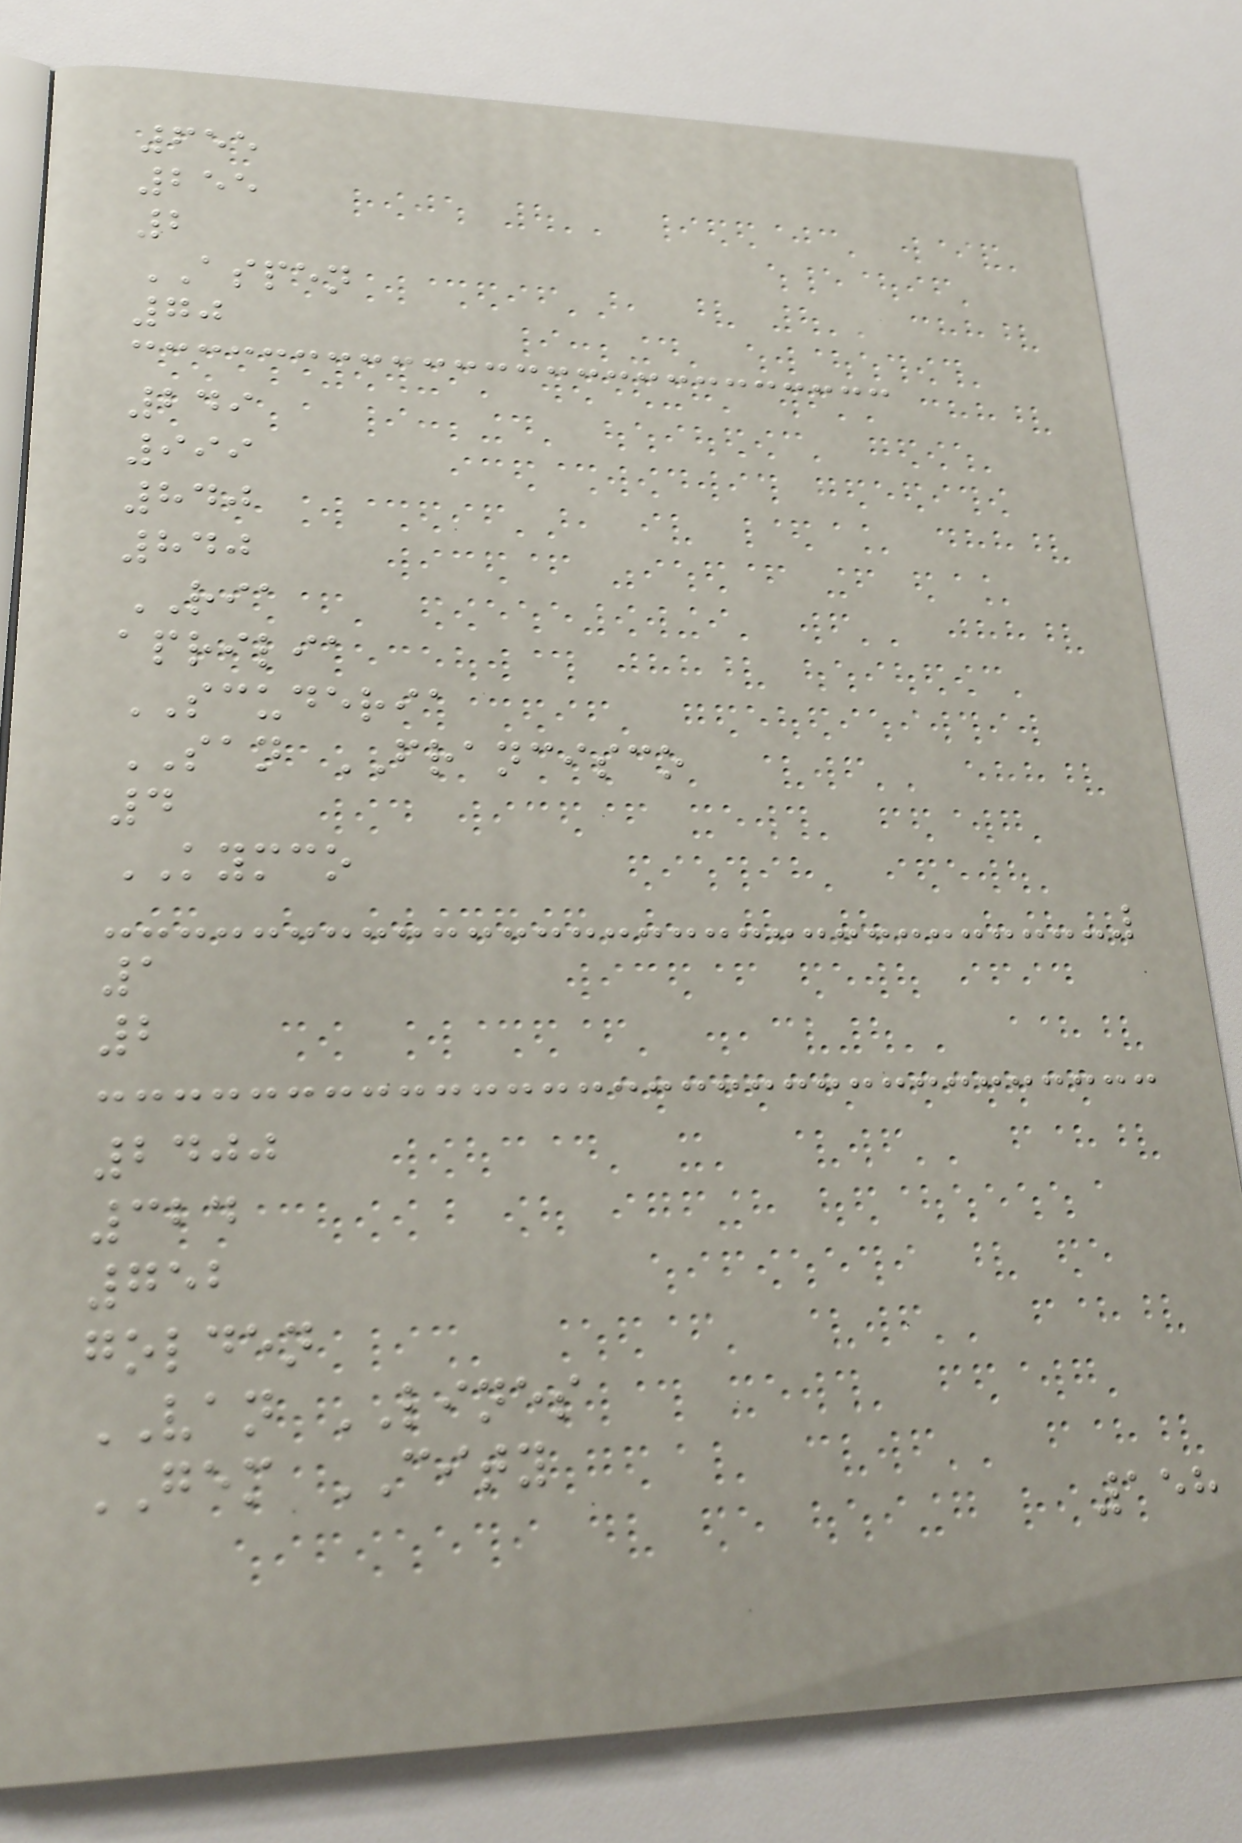655
255
2
ASPEN
70
249
999
840
840
RIA
aprilia
SCUDERIA
SAN FRANCISCO
4
KYMCO
1
2
2400
324
752
golden
VAN LINES
GEM CITY
158
